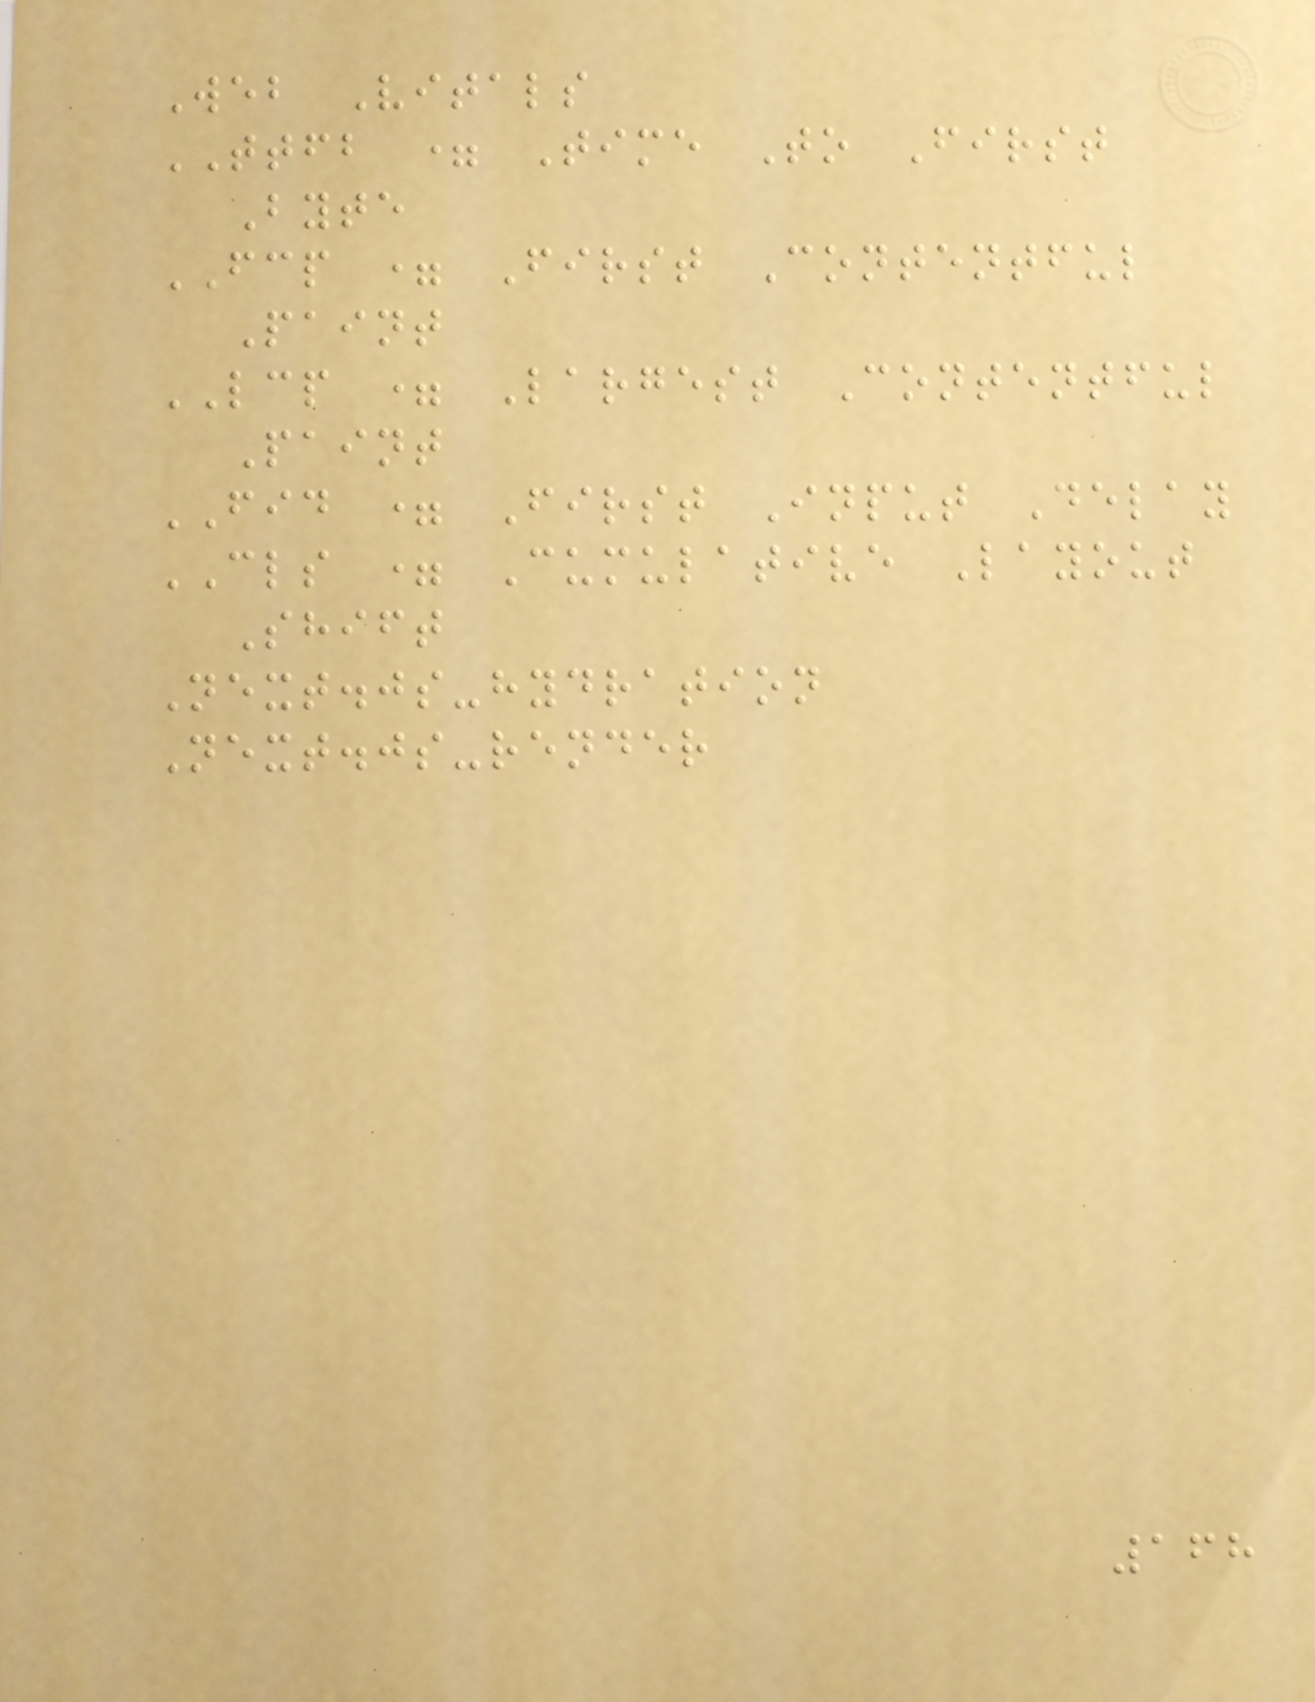Web Vitals
TTFB = Time To First
Byte
FCP = First Contentful
Paint
LCP = Largest Contentful
Paint
FID = First Input Delay
CLS = Cumulative Layout
Shift
Next.js-hydration
Next.js-render
168
